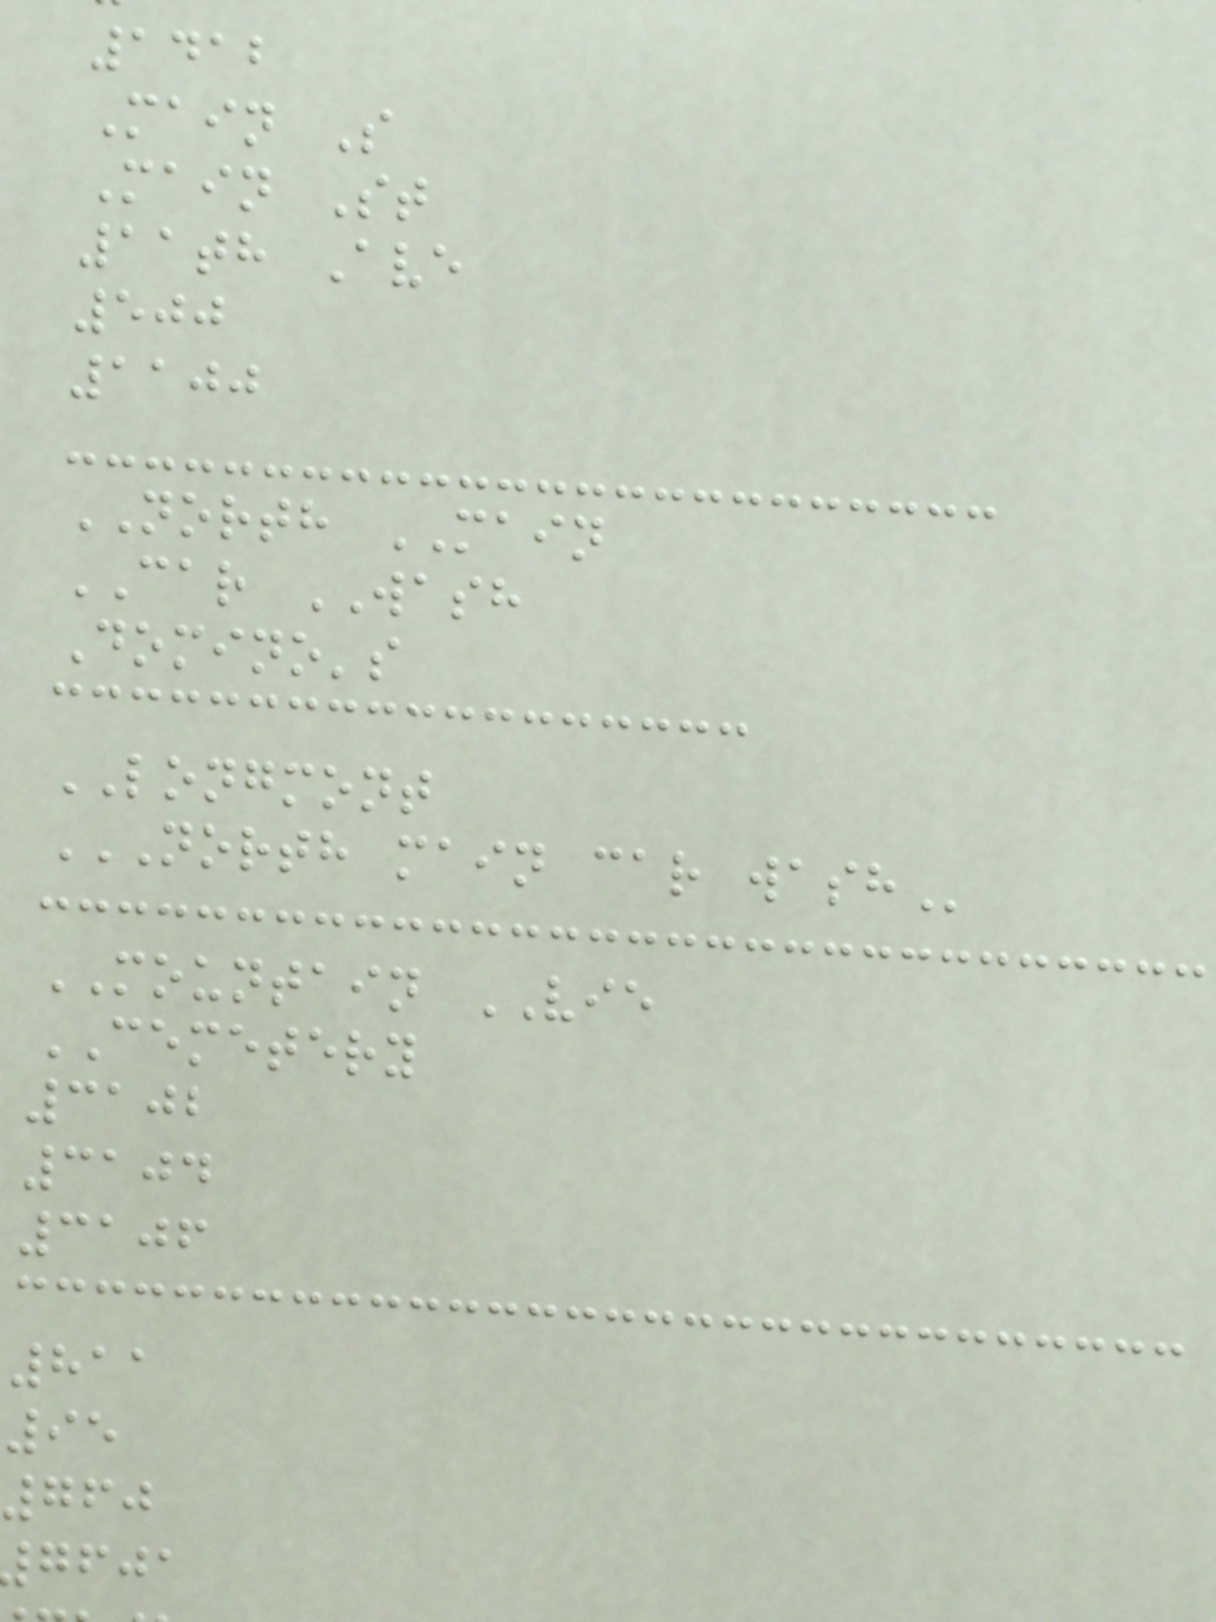1412
Main S
Main St
11th Ave
500
1100
NORTH MAIN
CAR WASH
Domino's
LONGMONT
NORTH MAIN CAR WASH
MOUNTAIN VIE
CEMETERY
3102
3104
3106
811
95
760
gfja
